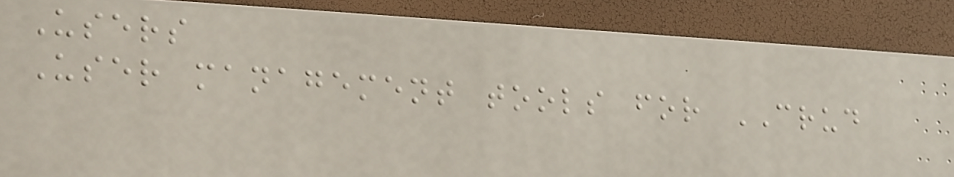Users
User management tools for CRUD
